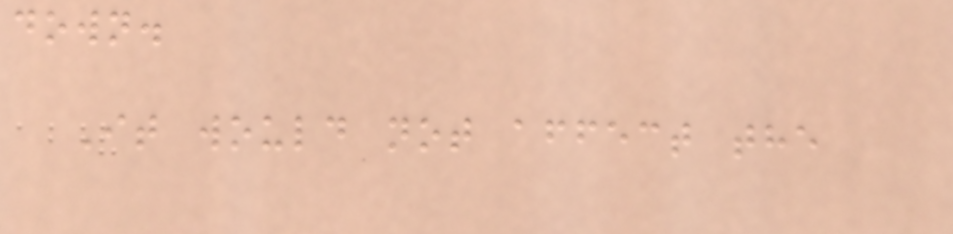down.
It would not affect the
